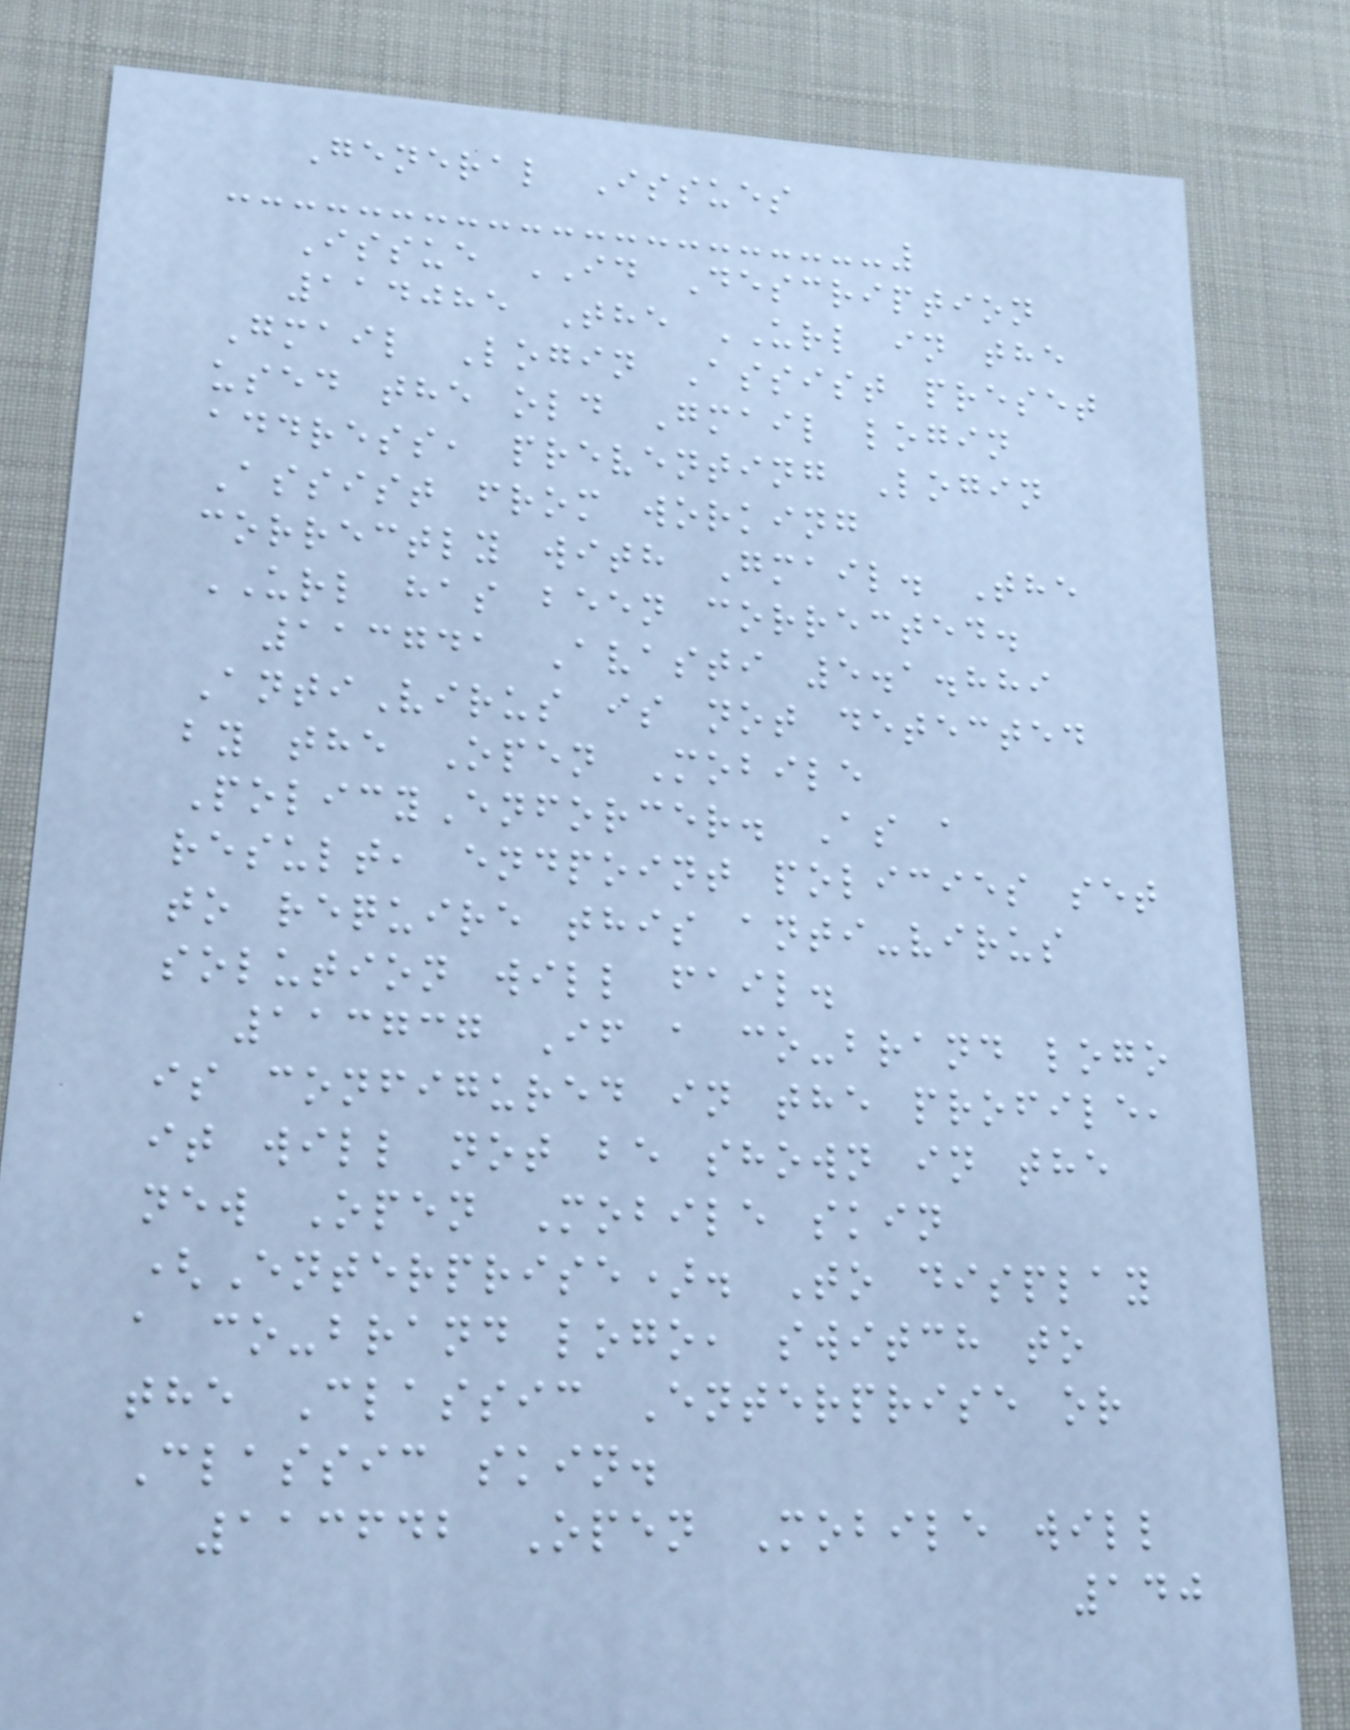General Issues
Issue ID Description
114085 The URL in the
Gmail Login Assist preset
used the old Gmail login
address, preventing Login
Assist from working
correctly with Gmail. The
URL has been corrected.
113741 Avasti 5.1.889
AntiVirus is not detected
by the Open Mobile
PolicyEnforcer. As a
result, endpoint policies set
to require this anti-virus
solution will fail.
113737 If a co-brand logo
is configured in the profile,
it will not be shown in the
new Open Mobile skin
(Enterprise). To display
a co-brand logo, switch to
the Classic Enterprise or
Classic skin.
113642 Open Mobile will
140
